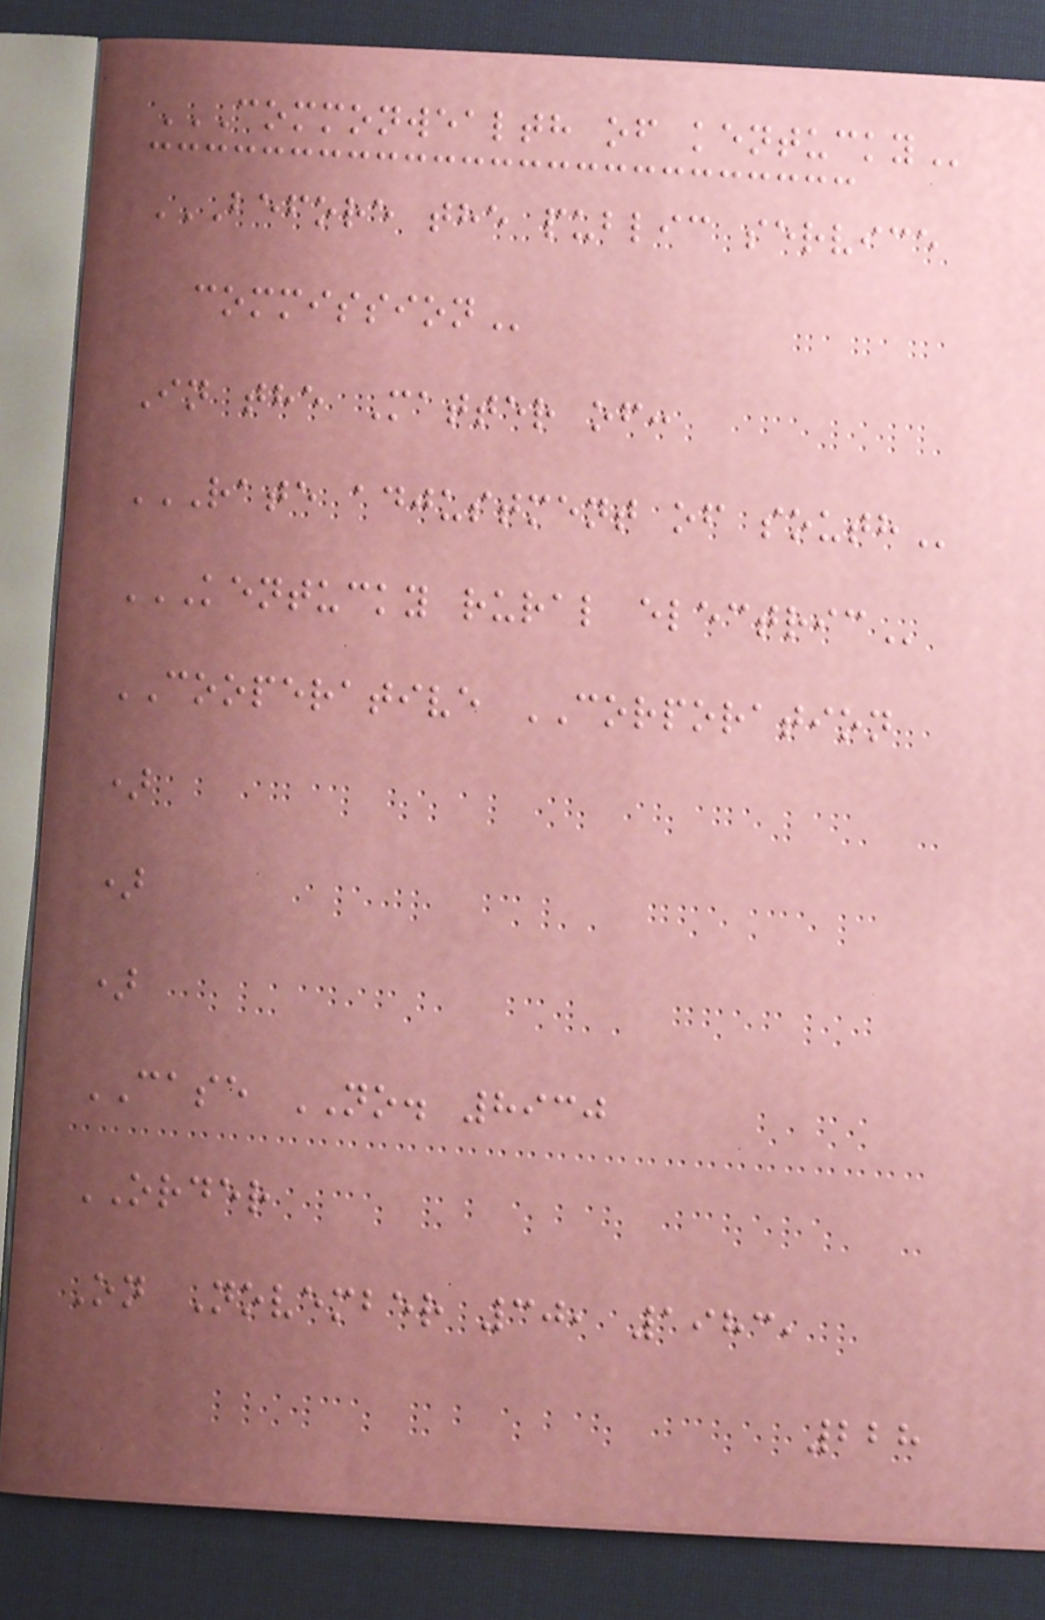COMMONWEALTH OF KENTUCKY
BEFORE THE PUBLIC SERVICE
COMMISSION
In the Matter of:
RATE ADJUSTMENT OF SOUTH
KENTUCKY RURAL ELECTRIC
COOPERATIVE CORPORATION
)
)
)
CASE NO. 8930
ORDER
On November 30, 1983,
228
